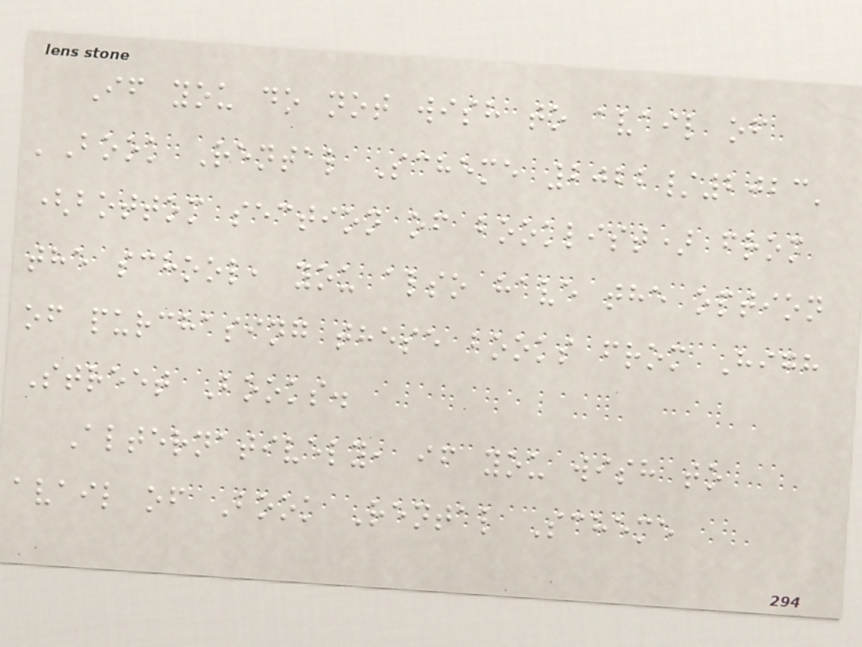If you do not wish to avail of
'Book Rental Scheme 2022/2023'
(bottom section of booklist) from
the school, you also have the option
of purchasing these books from High
Street Books.
Alternatively, if you wish to
avail of Book Rental Scheme
